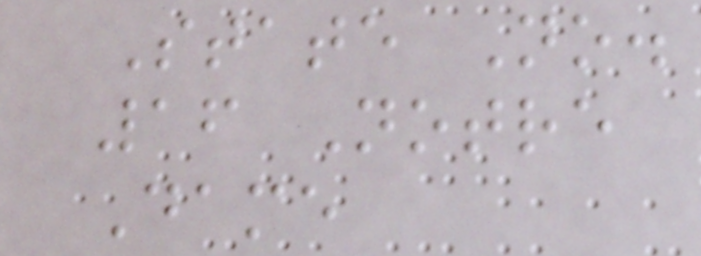State No.
16 Notre
Dame
